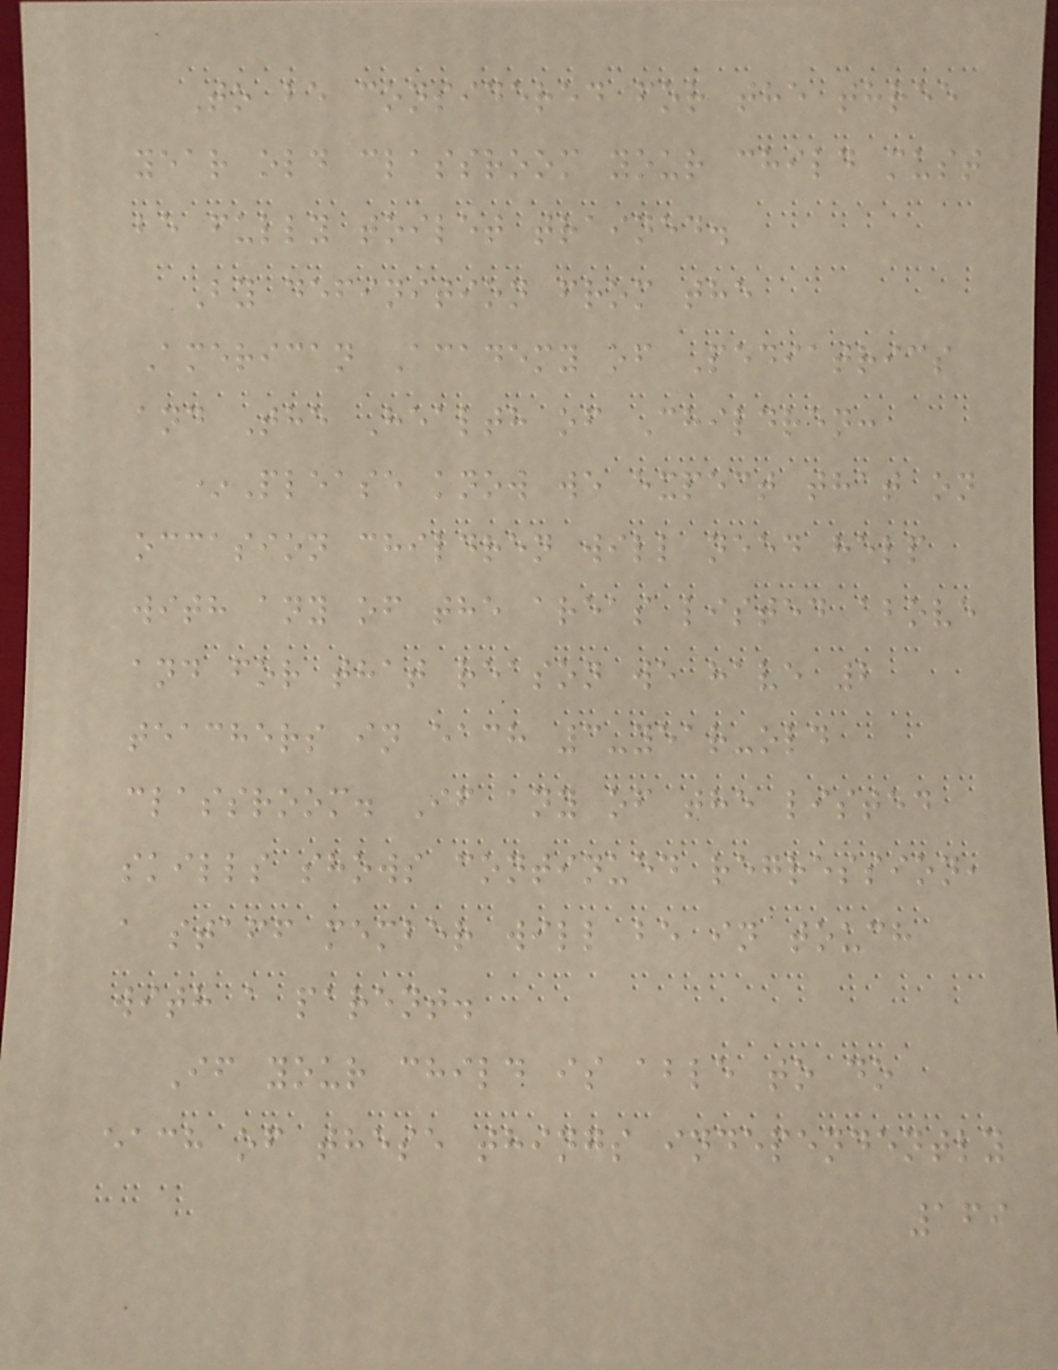To be considered for the three
year old classroom your child must
be fully toilet trained.
By definition from the
American Academy of Pediatrics
and The Health of Children:
*Please know we expect that on
occasion children will need help
with any of the areas listed above
and for that reason we have 2
teachers in each 3-year-old
classroom. If any of the listed
skills shows continued regression,
a staff member will be in touch
with a parent.
If your child is able to do
each of these things independently
169
